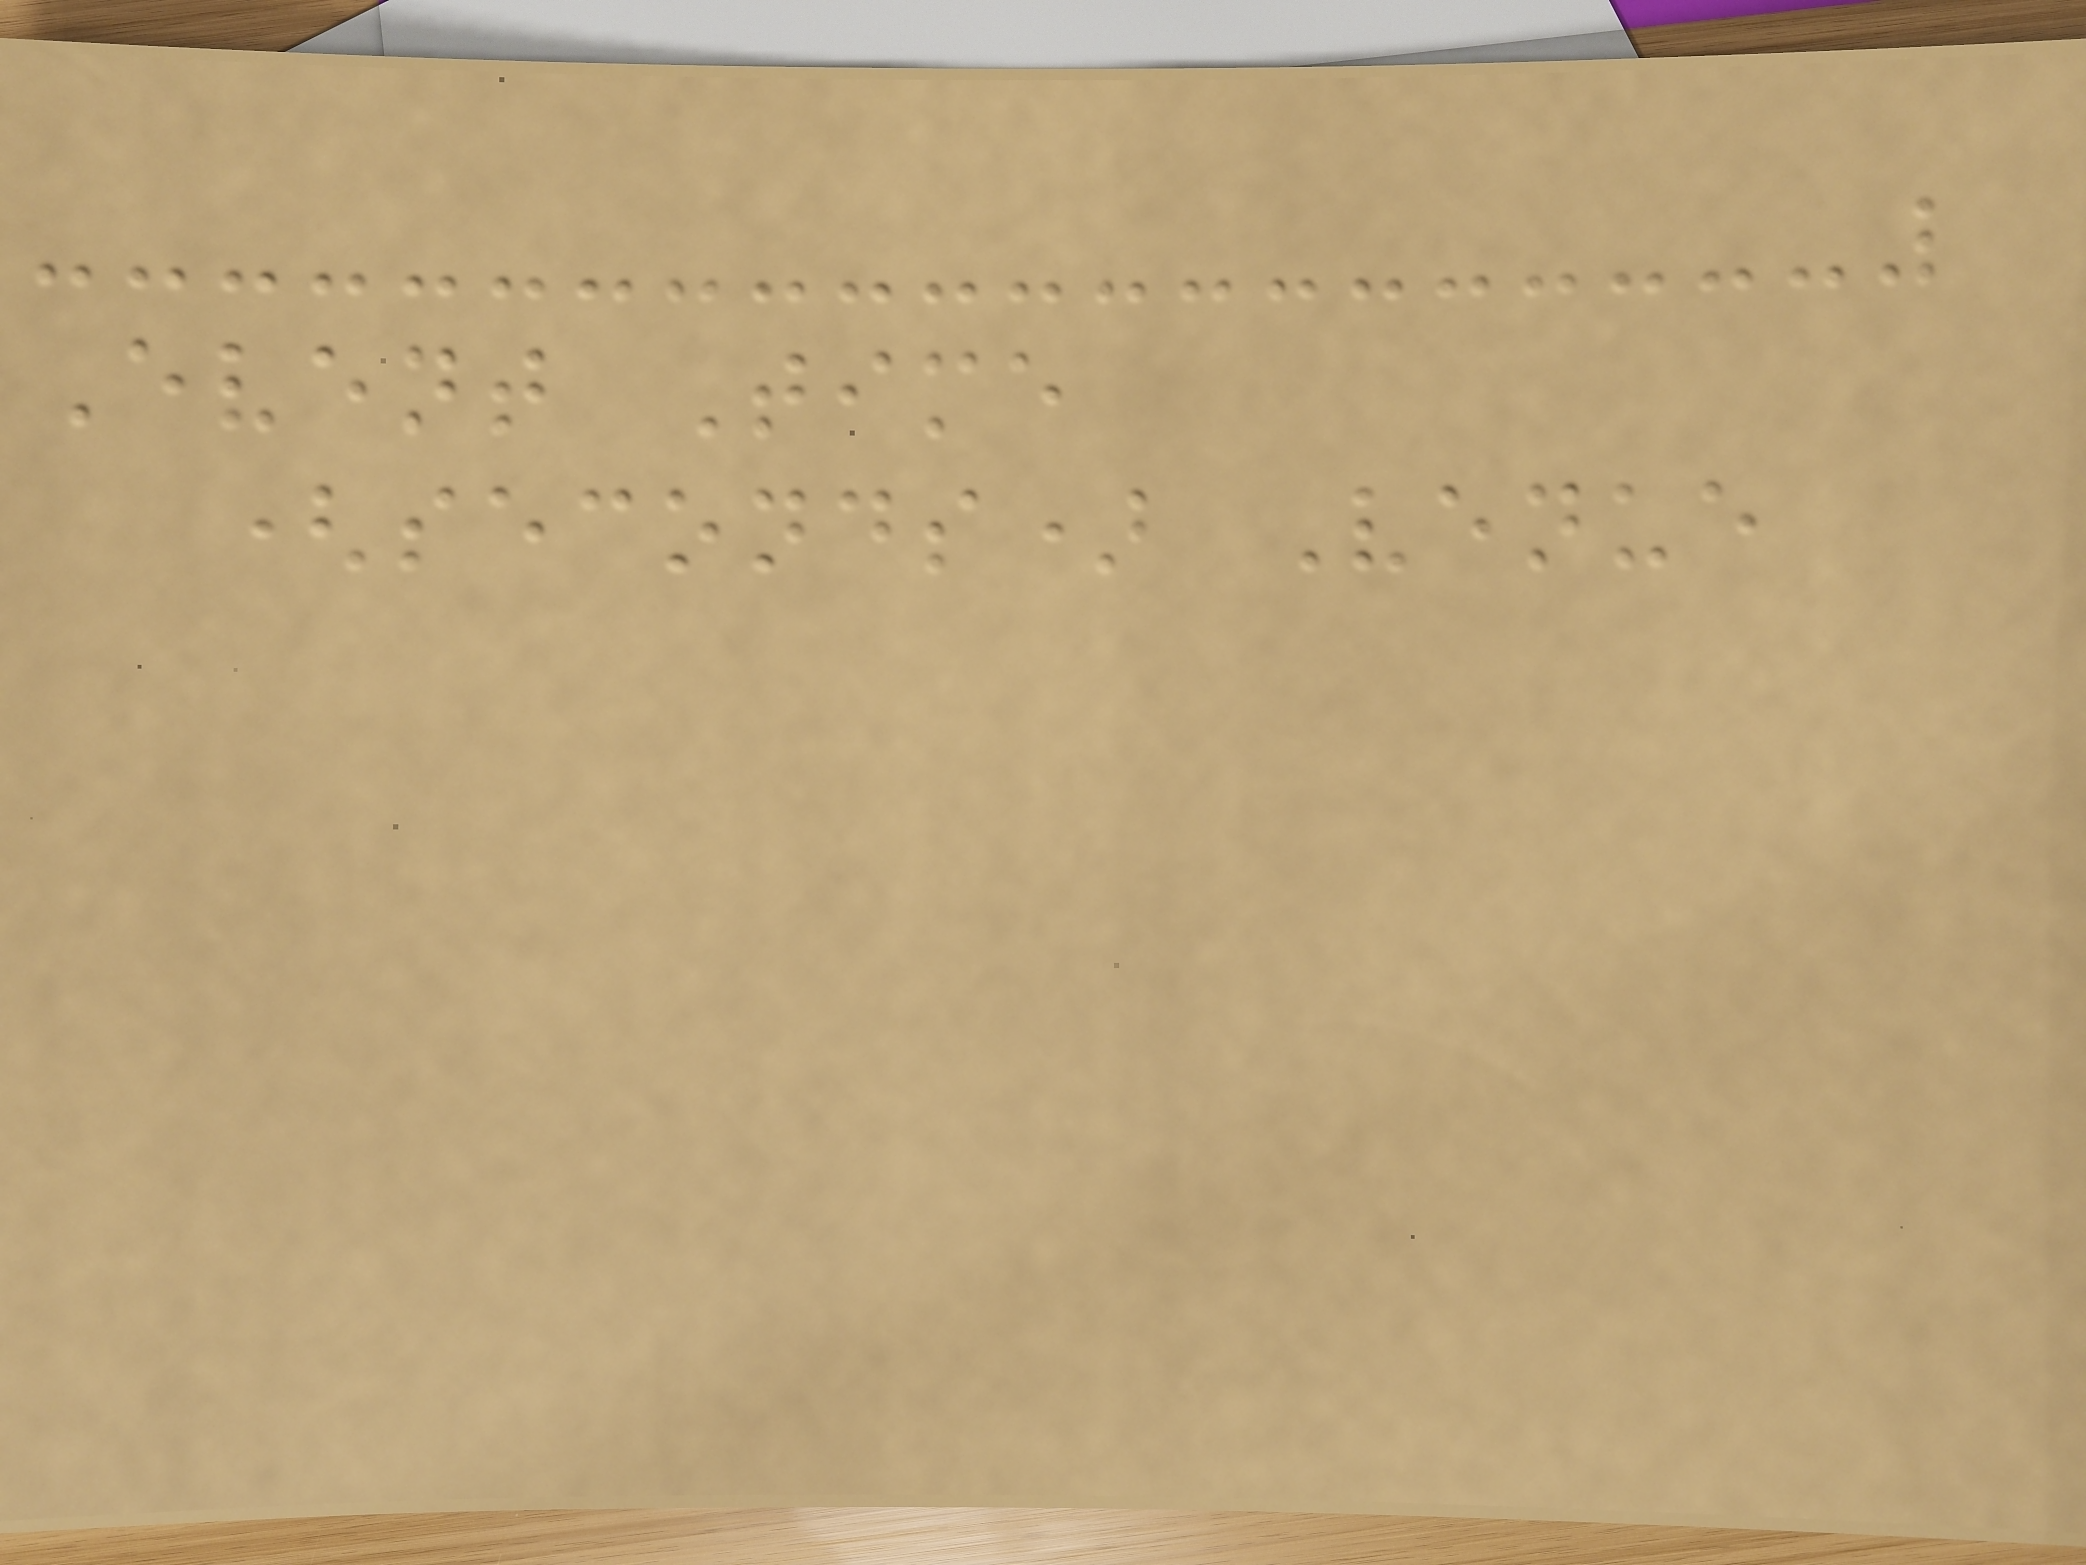Event Time
(seconds) Venue
